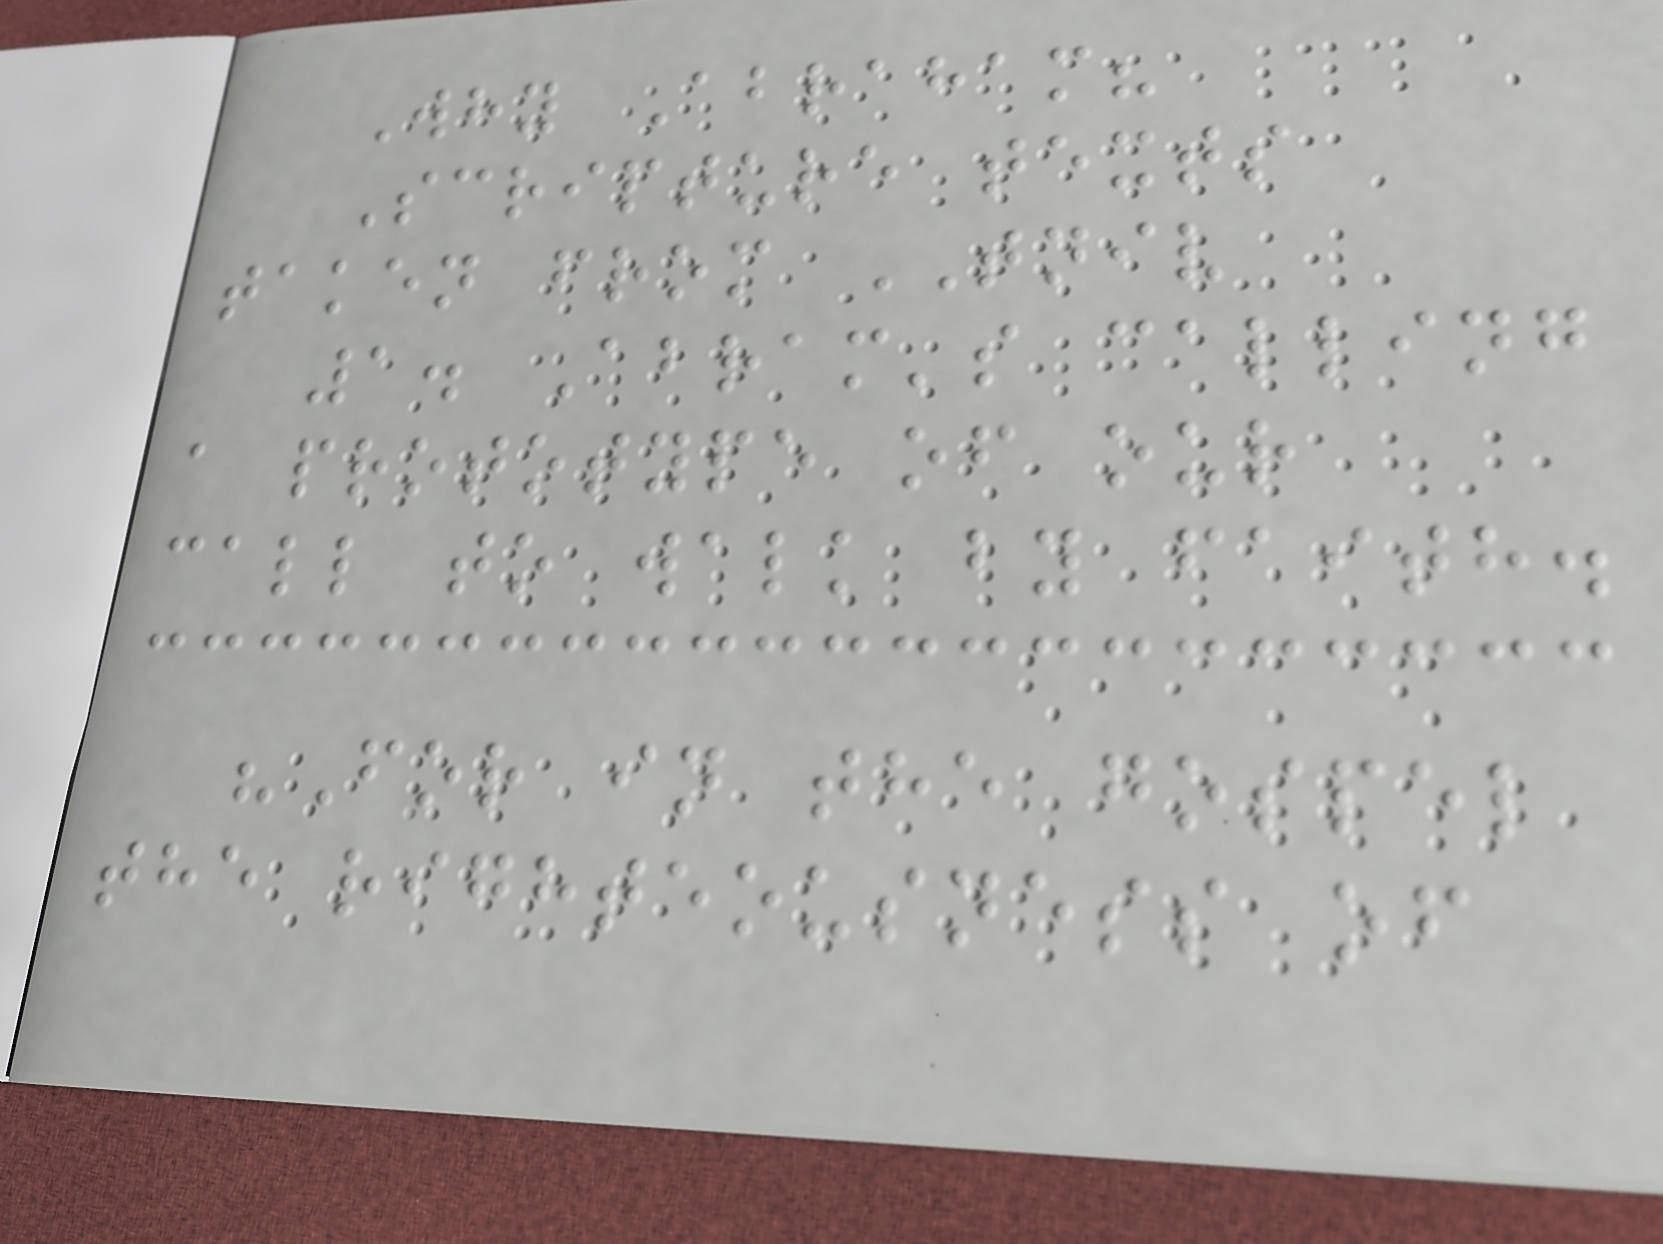Why Abraham?
Scripture texts
taken from TNIV
1. Abram's calling
a prototype of our
call to walk by faith.
"For in the gospel
the righteousness of
